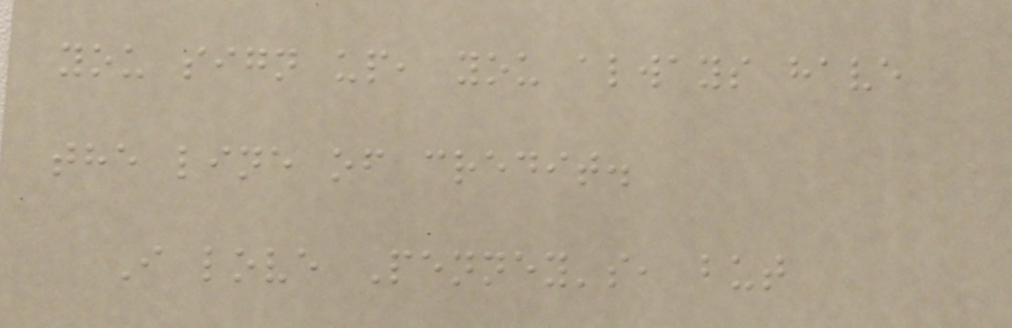you sign up, you always have
the line of credit.
I love Penney's, but
